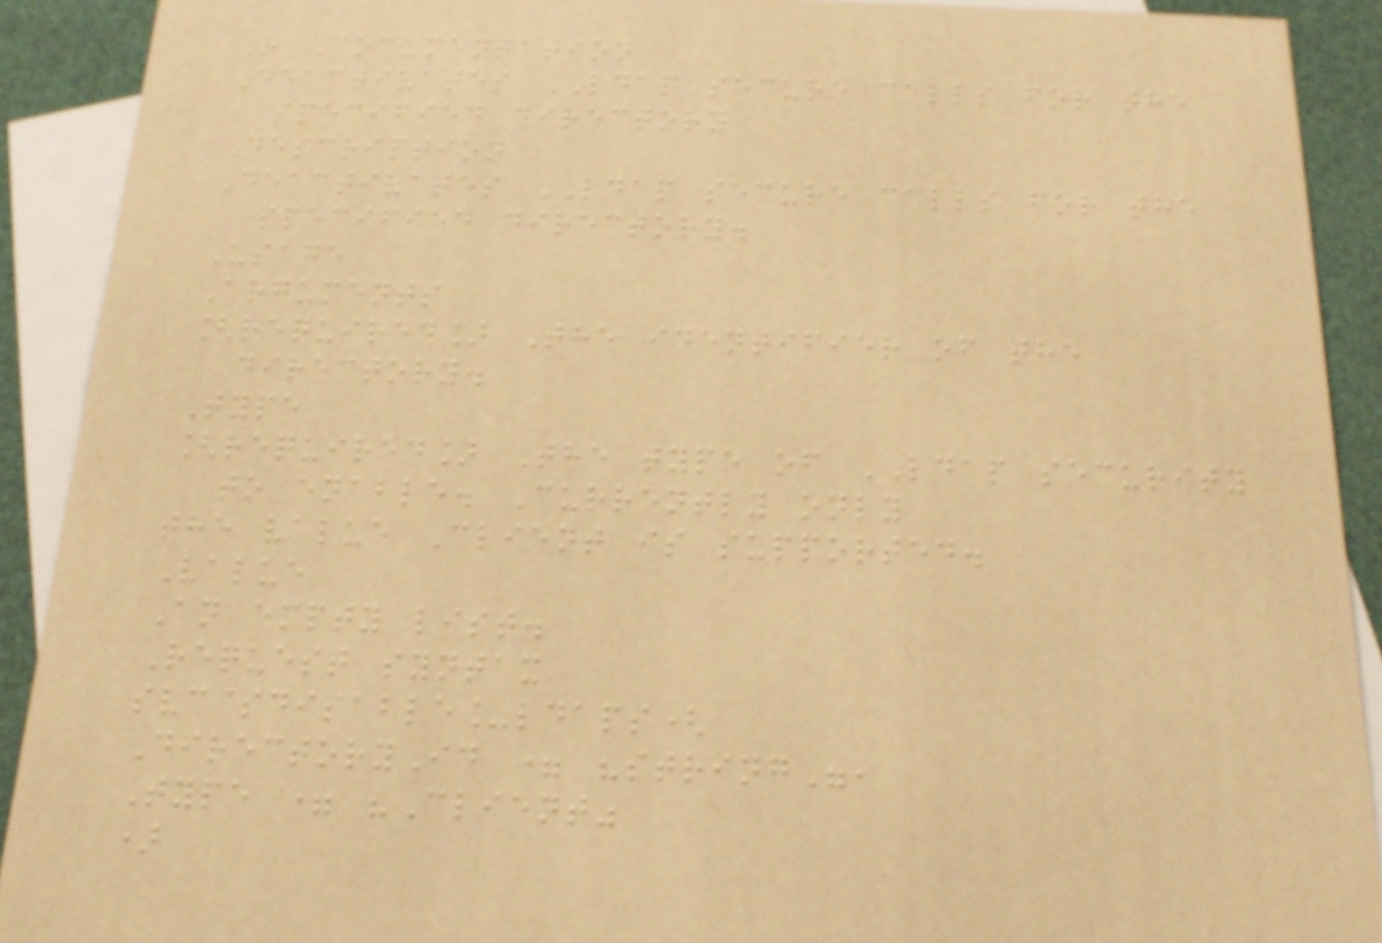R Documentation
Deactivates LDAP secure calls for the
specified directory
Description
Deactivates LDAP secure calls for the
specified directory.
Usage
Arguments
[required] The identifier of the
directory.
Type
[required] The type of LDAP security
to enable. Currently only
the value Client is supported.
Value
An empty list.
Request syntax
svc$disable_ldaps(
DirectoryId = "string",
Type = "Client"
)
